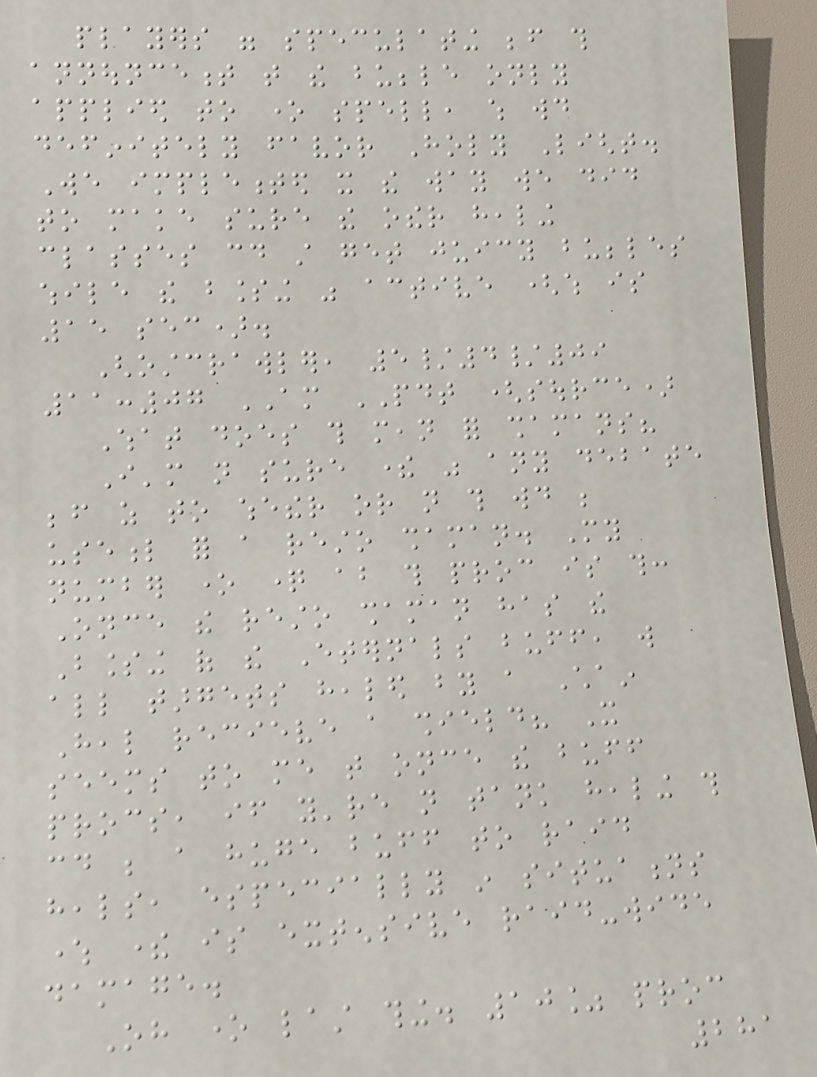players were speculating before this
announcement that the bubble only
applied to one spell, which would
definitely favor Holy Light.
We implemented it the way we did
to make sure the other healing
classes could still get juicy bubbles
while the blessing was active (which is
15 sec).
Ghostcrawler, 5/4/09
11:07 AM PDT (source)
What does this mean for shamans?
I'm not sure there was any debate
before as to whether or not this would be
useful for a resto shaman. My
number one question about this proc is this:
Once the resto shaman has the
Blessing of the Eternals buff, will
all targets healed by a Chain
Heal recieve a shield? It
seems to me that once the buff
procs, if you're not tank healing this
could be a huge buff to raid
heals, especially in situations
where there is extensive raid-wide
damage.
Oh one last thing. 10% proc
281
